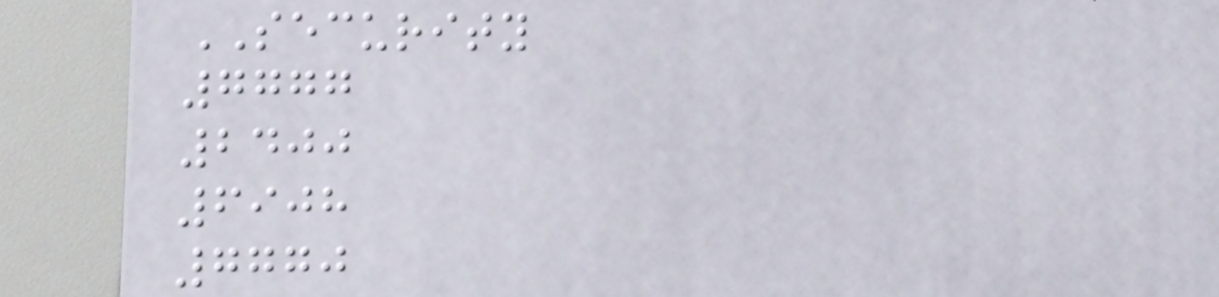SECURITY
7777
2400
6908
7770
